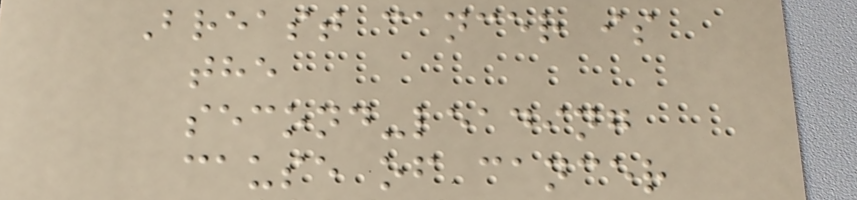Breast cancer is
the
second-leading
cause of cancer
